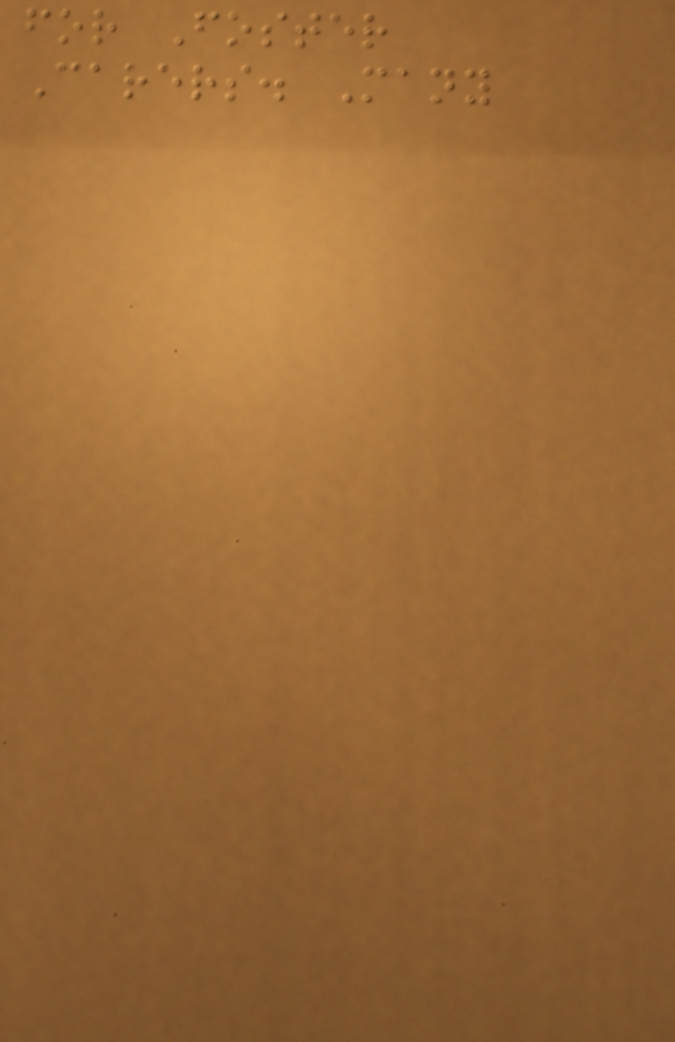for Foster
Carers. Many
